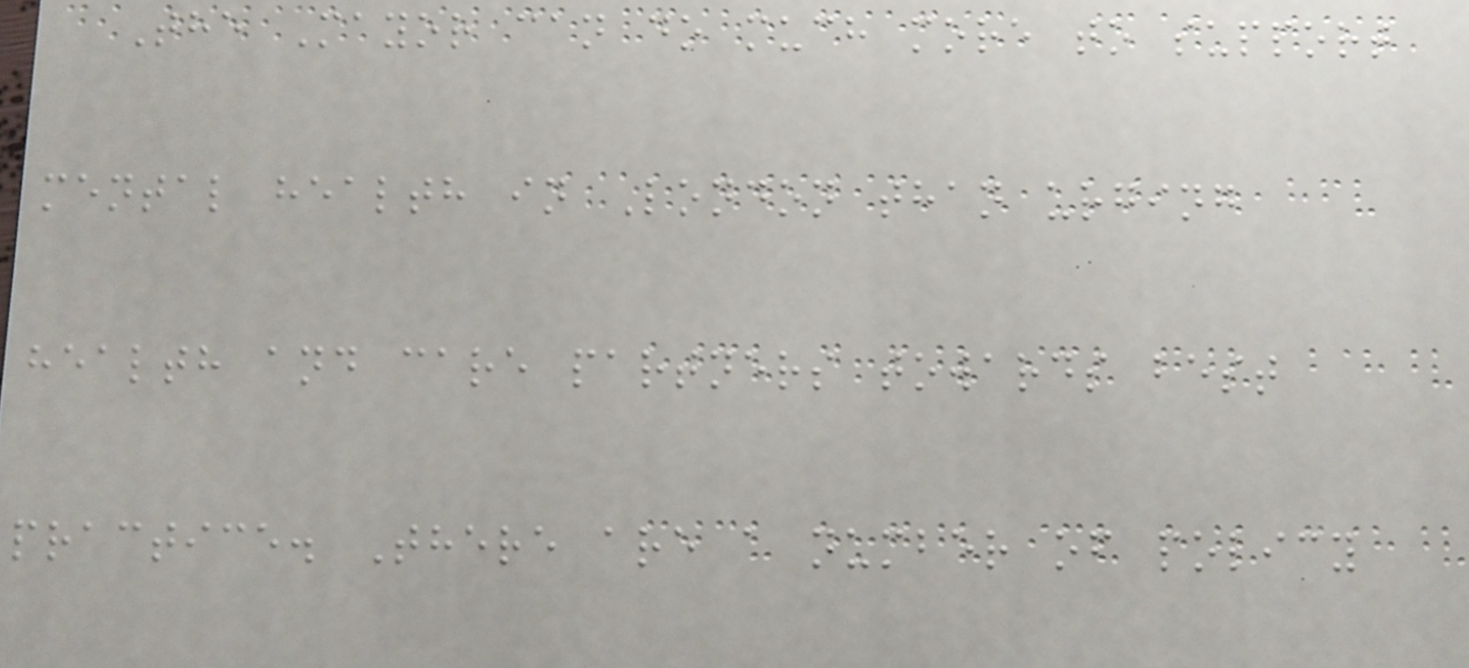The Mayor can do much more to support
mental health in London than urging
health and care partners towards best
practice. There are a number of policy
